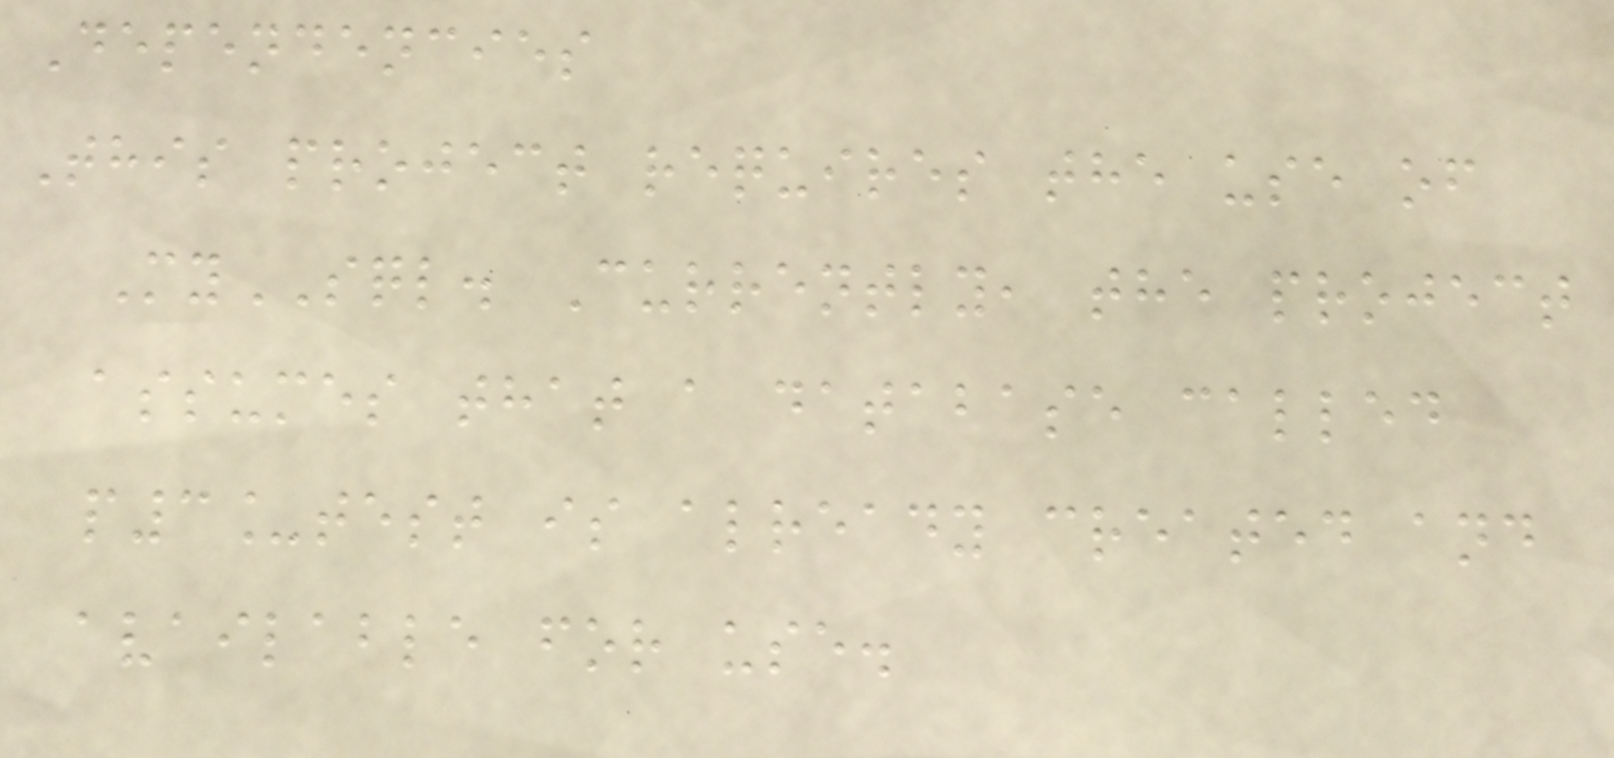Dependencies
This project requires the use of
MySQL. Currently, the project
assumes that a database called
p3_test is already created and
available for use.
